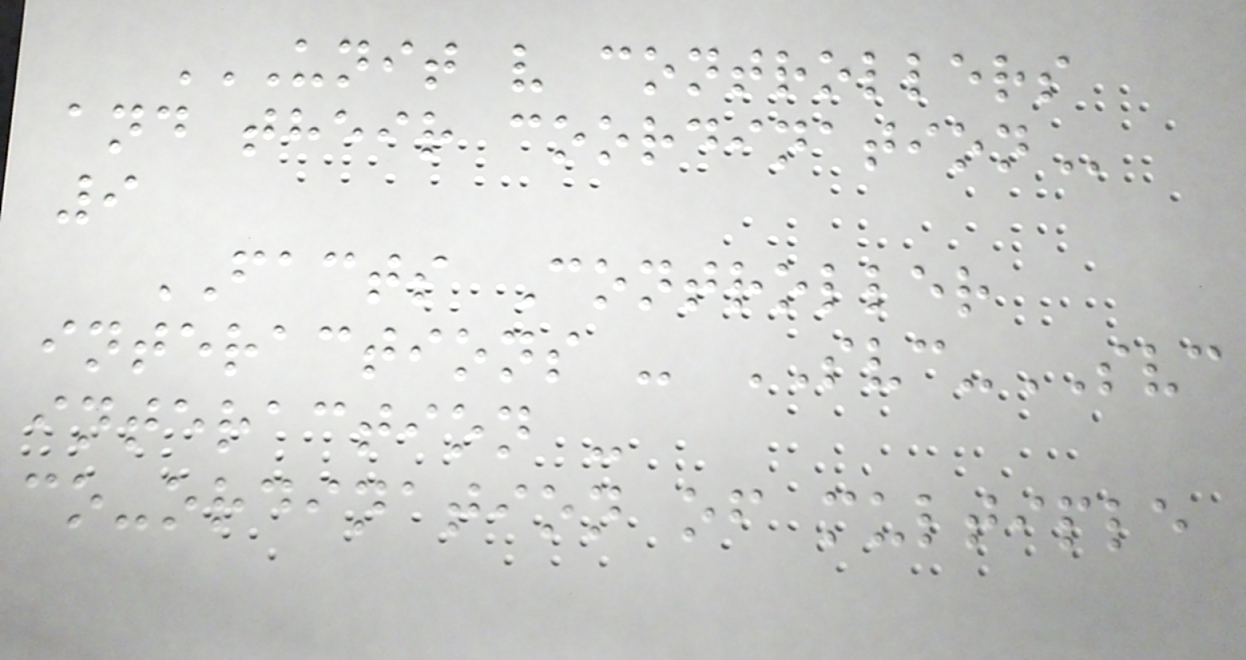UNIT V CONTROLLERS
AND THEIR COORDINATION
9
FACTS Controller
interactions - SVC-SVC
interaction -
co-ordination of multiple
